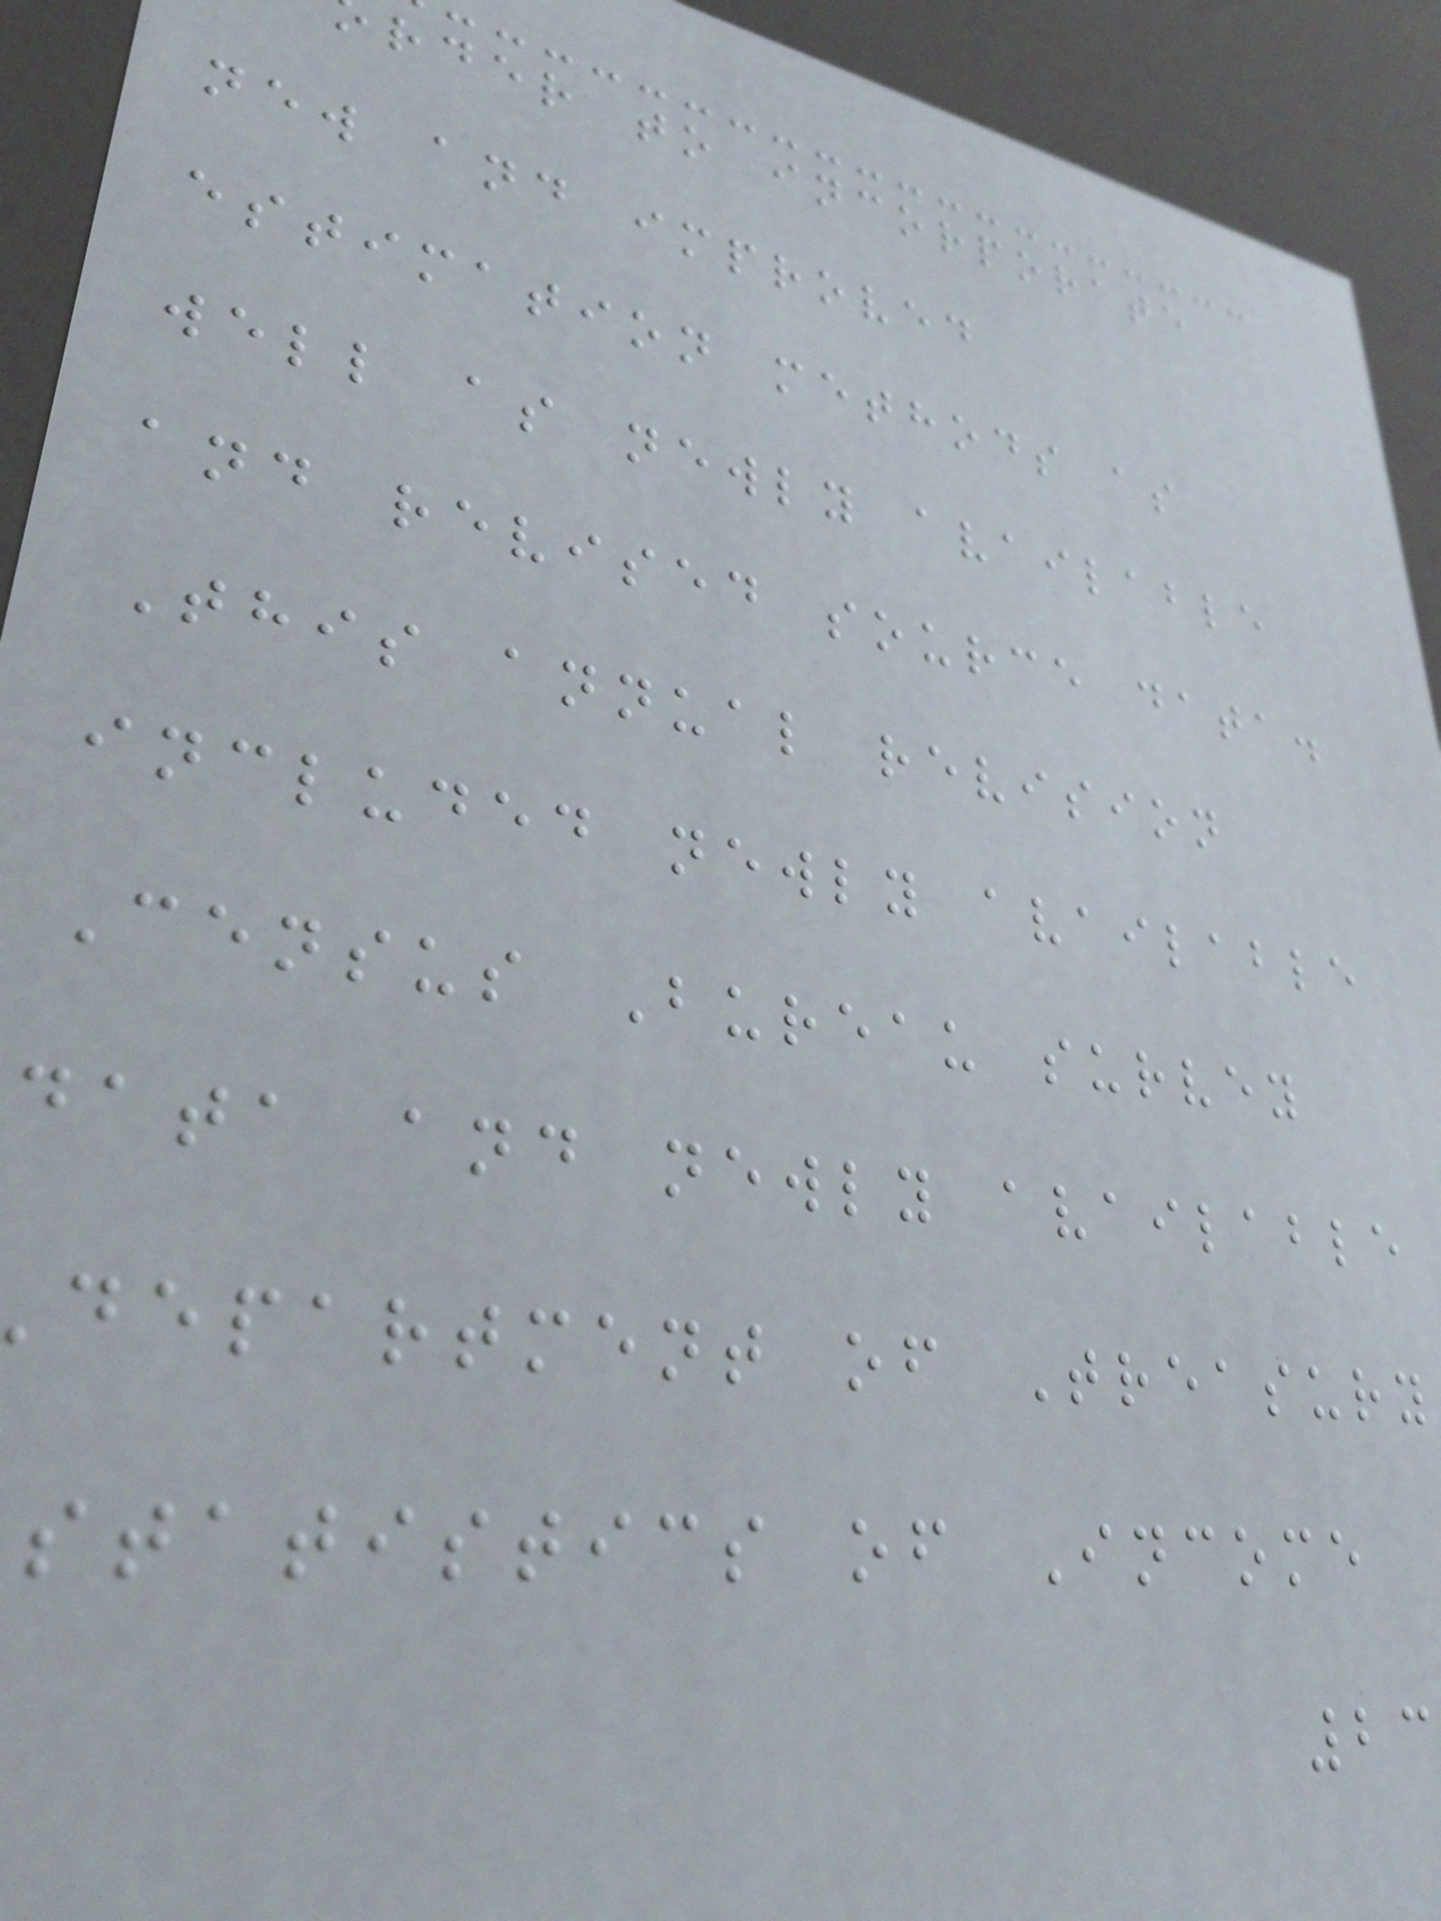rder to incorporate
new and improved
estimation methods as
well as newly available
and revised source data.
This annual revision
included newly available
Census Bureau survey
data and newly available
department of Treasury
statistics of Income
